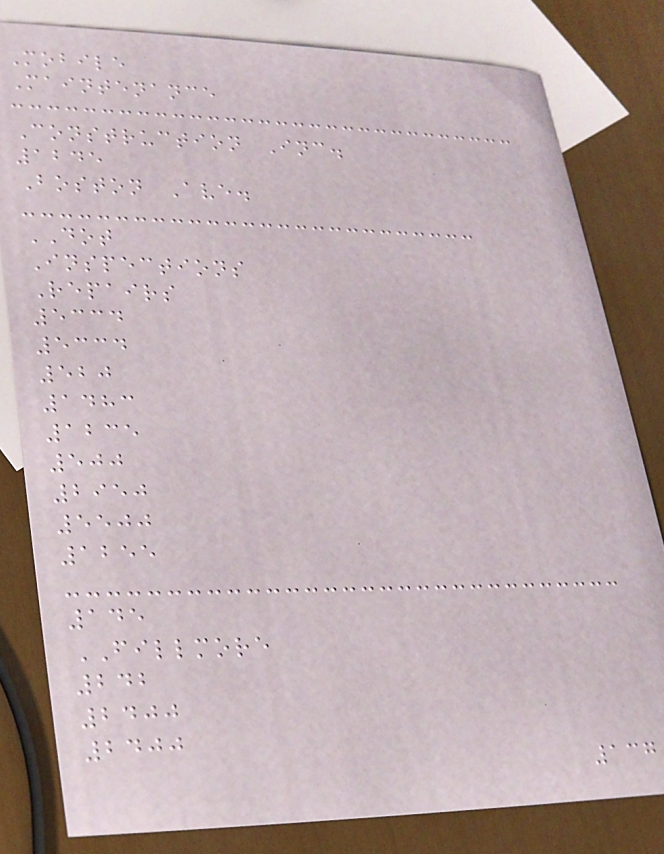Mobile
Maintenance
Construction Inc.
1245
Boston Ave.
DOT
Inspections
Repairs
5334
5334
520
1483
1235
500
2950
5500
1255
145
FILLMORE
242
2400
2400
137
